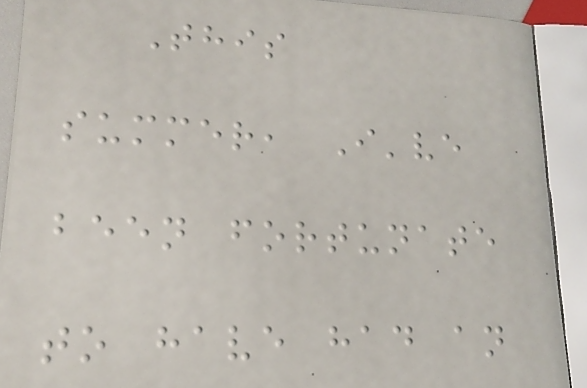This
summer, I've
been fortunate
to have had an
